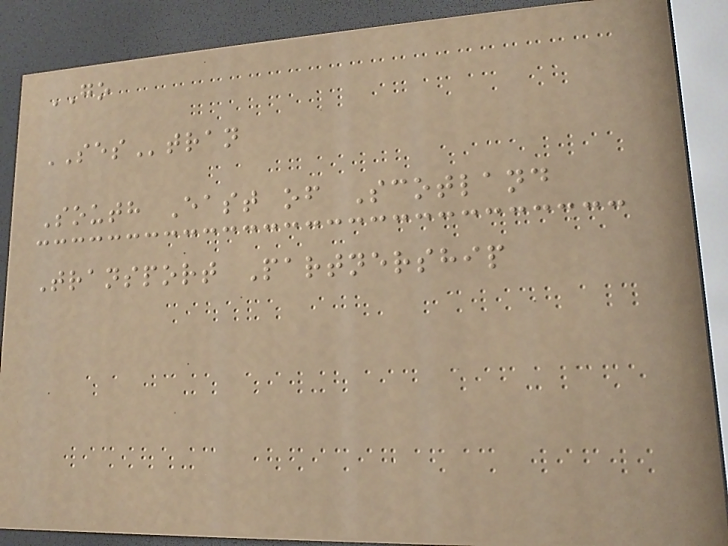GO
SEStran
South East of Scotland
Transport Partnership
